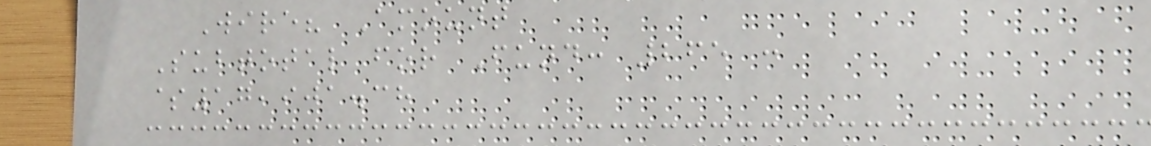Wire? Amount
Subtotal for Fund: 265 :
$17,901.38
